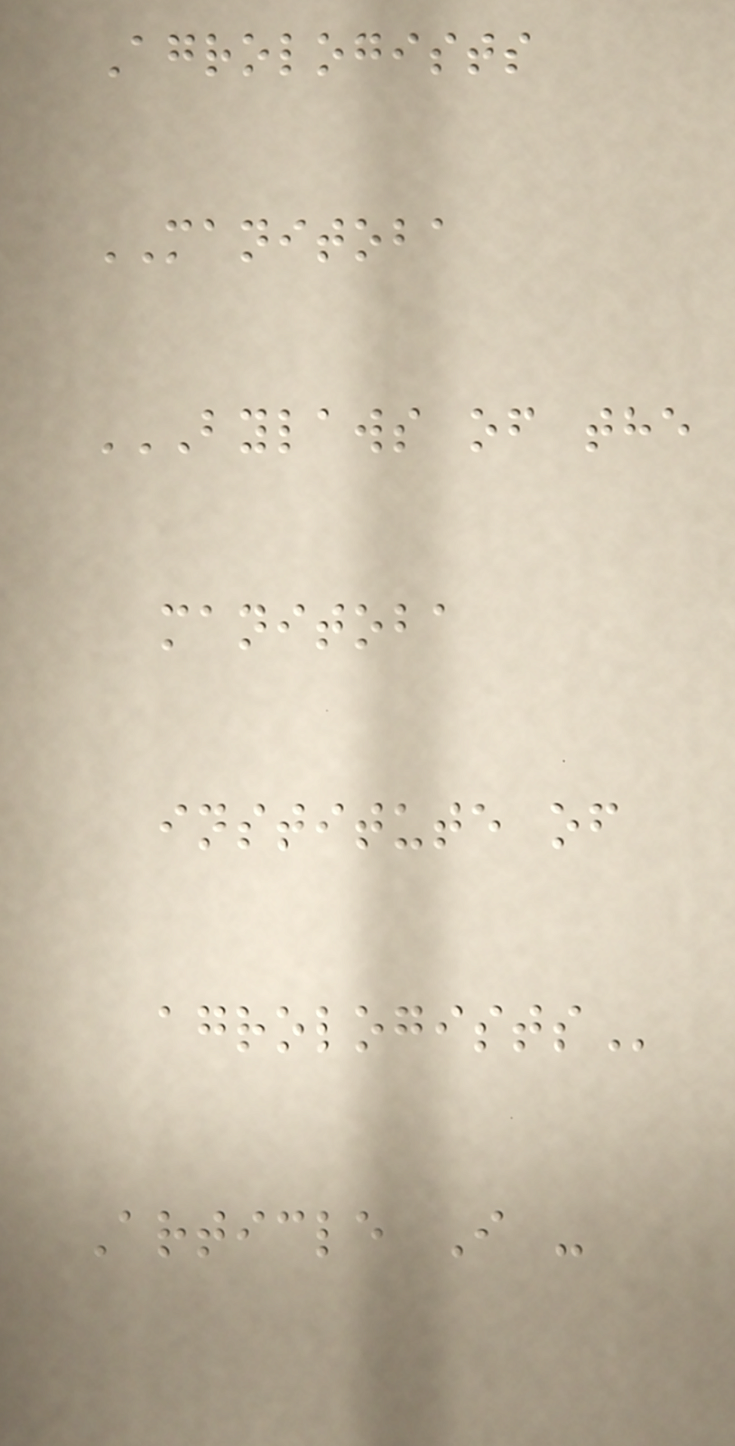Agrologists
MANITOBA
BYLAWS OF THE
MANITOBA
INSTITUTE OF
AGROLOGISTS
Article I -
